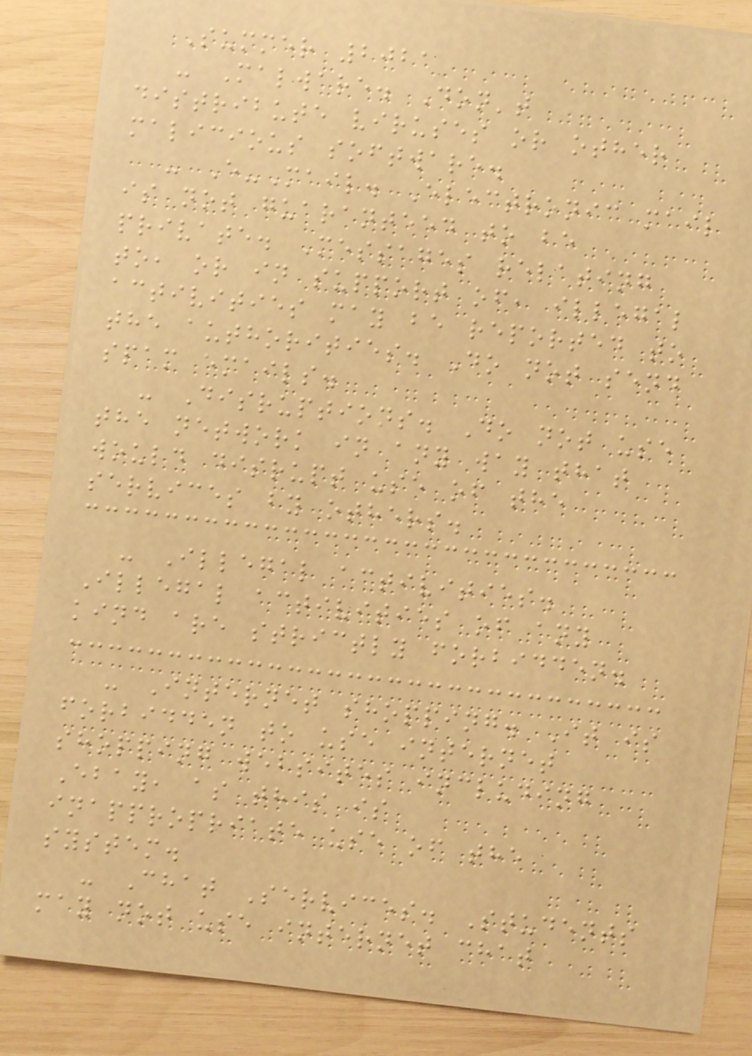Summer 2021
- Malware. Don't
distribute viruses or other
malicious software.
- E-Mail. Electronic mail
is not guaranteed to be
private. Messages relating
to, or in support of, illegal
activities may be reported to
the authorities. Do not send
spam emails.
- Disruptions. Do not use
the network in any way that
would disrupt use of the
services by others.
- Illegal activities.
Illegal activities of any
kind are strictly forbidden.
- Internet shopping. It is
forbidden to use internet
shopping websites including
Ebay, as this is
inappropriate use of the
system.
- Chat Services. Students
may not use internet chat
